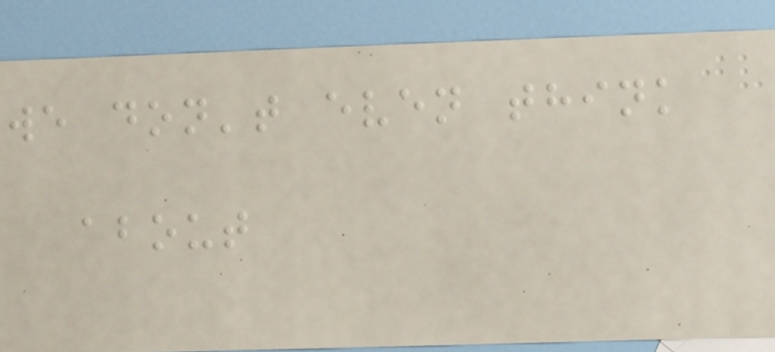we don't even think
about
